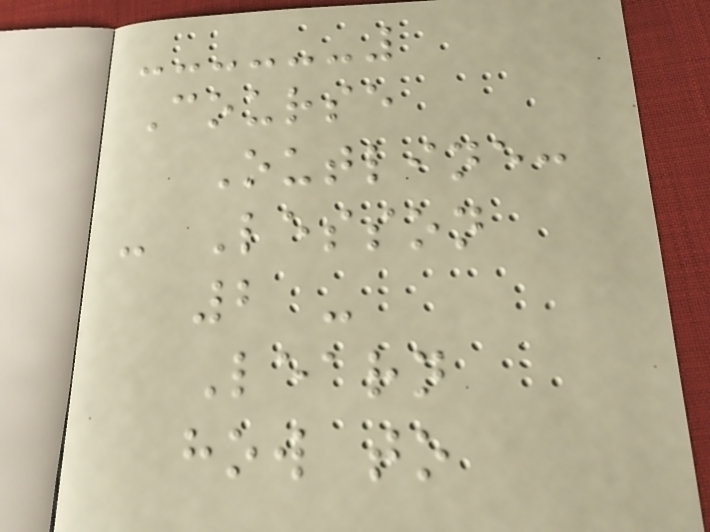Course
Outline:
- Lesson
2 -
Learn
how to
